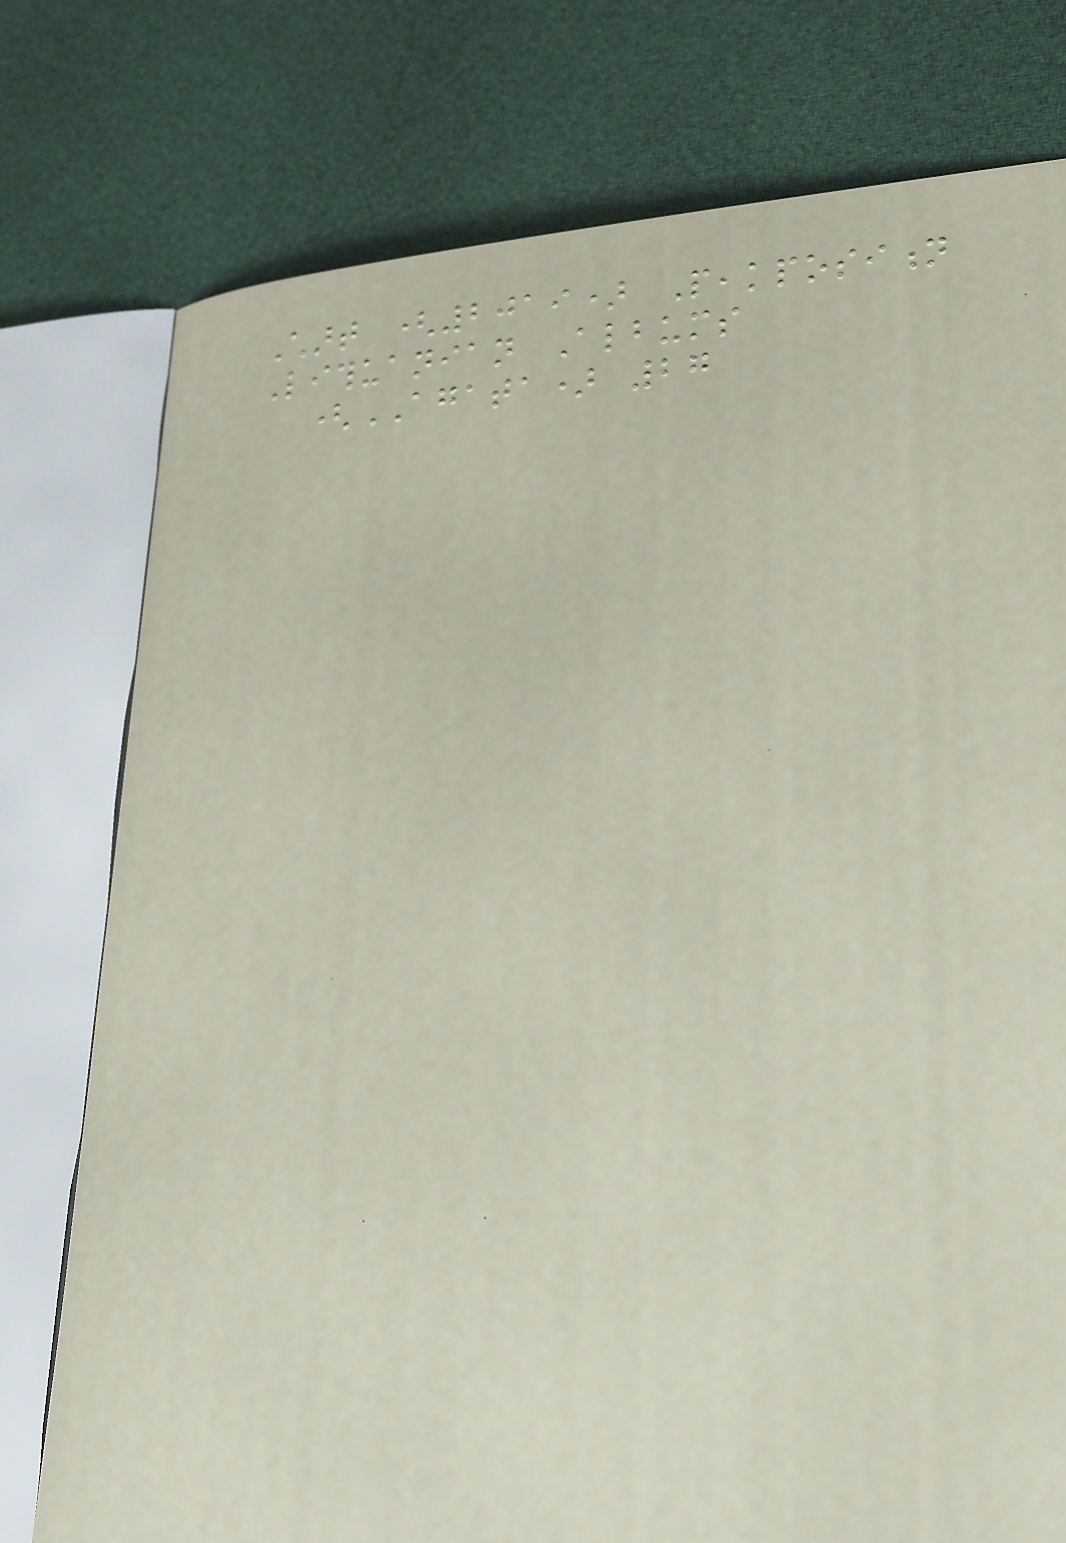Chart (2019) Peakposition
Lithuanian Albums
(AGATA) 27
